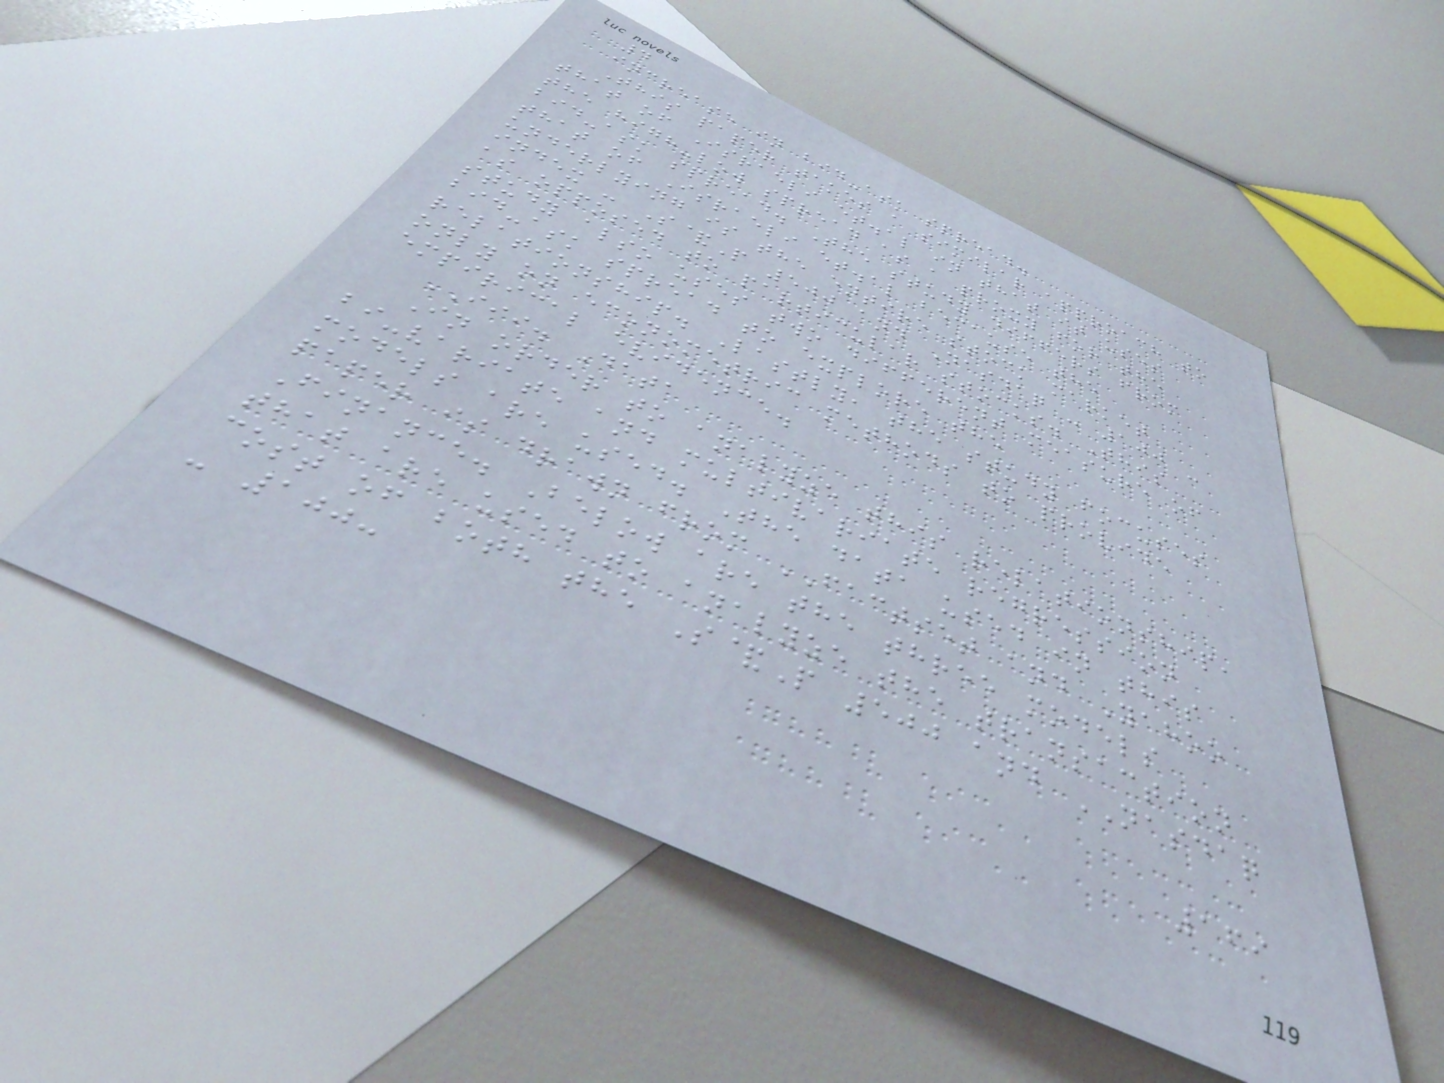4
increase in bid-ask spread.
This paper takes a similar approach to
that of Israeli et.al in that it uses
the high-low spread as a proxy for the
bid-ask spread. The study differs from
that of Israeli et.al because the
underlying is the entire stock market
index - S&P 500 and Nasdaq - 100 -
as opposed to particular stocks. This
study also uses two different measure of
bid-ask spread to explore the
relationship. Lastly, the study focuses
only on econometric methods to provide
empirical evidence.
III. Data
In order to analyze this relationship,
bi-variate and multivariate regression
models are used. The data used in this
paper is drawn from FACTSET and Yahoo
Finance. Below are the three models
that are used to analyze the transaction
cost of both the S&P 500 and NASDAQ
- 100:
169
